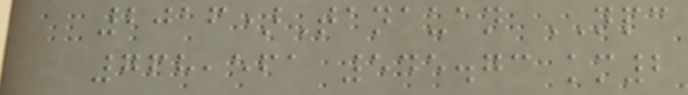2016)Tanauan NPC
768,561 545.73 km2
